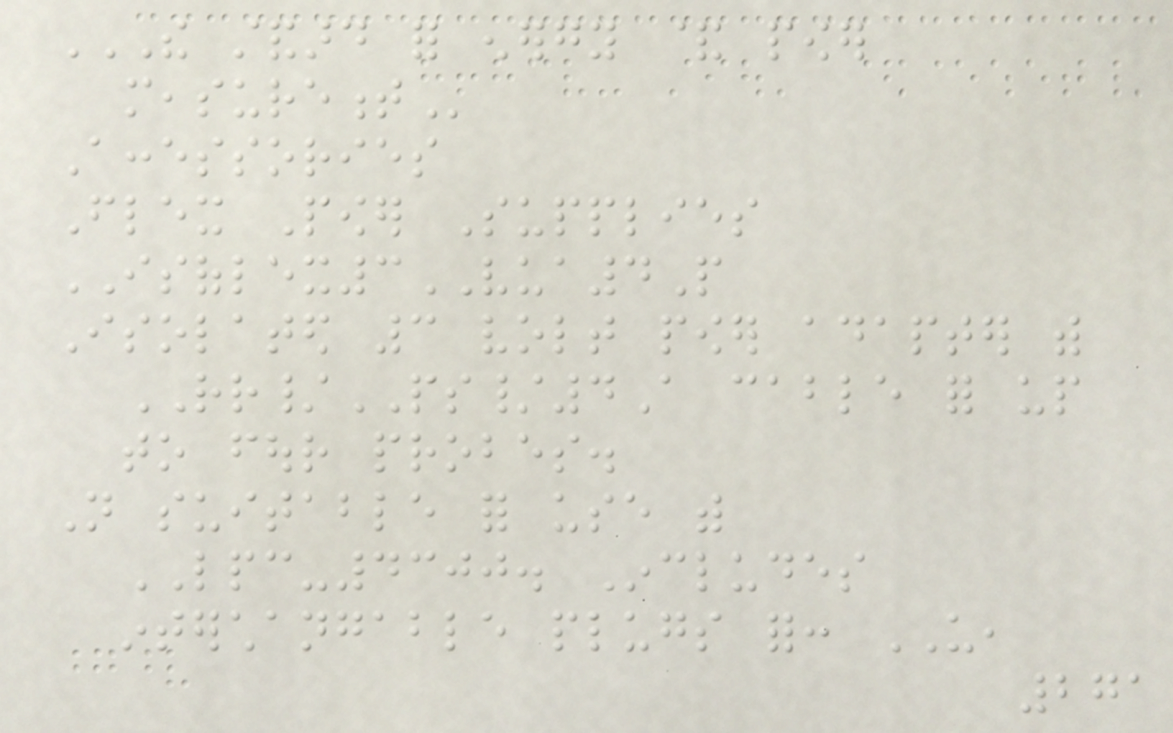THE STANDARD FOR ENERGY & POWER
MEASUREMENT
Accessories
Flex Power Supplies
ISOFLEX3VUA4P
Isolated 3 volt power adapter with
RR/PS/4A cable for up
to four probes.
Not suitable for use with
LPC-4300. Includes
interchangable plugs for: US,
271
